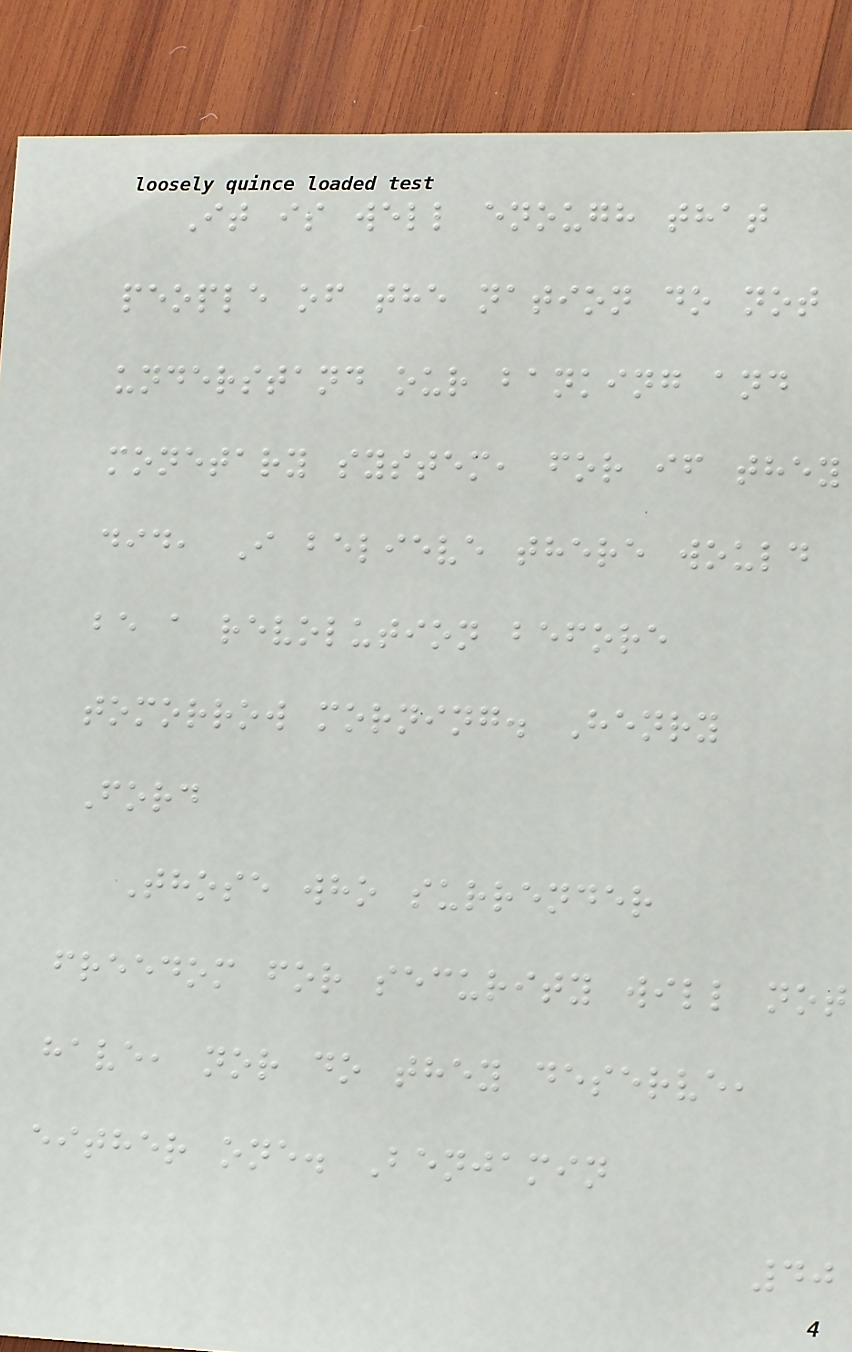It is well enough that
people of the nation do not
understand our banking and
monetary system, for if they
did, I believe there would
be a revolution before
tomorrow morning. Henry
Ford
Those who surrender
freedom for security will not
have, nor do they deserve,
either one. Benjamin
40
